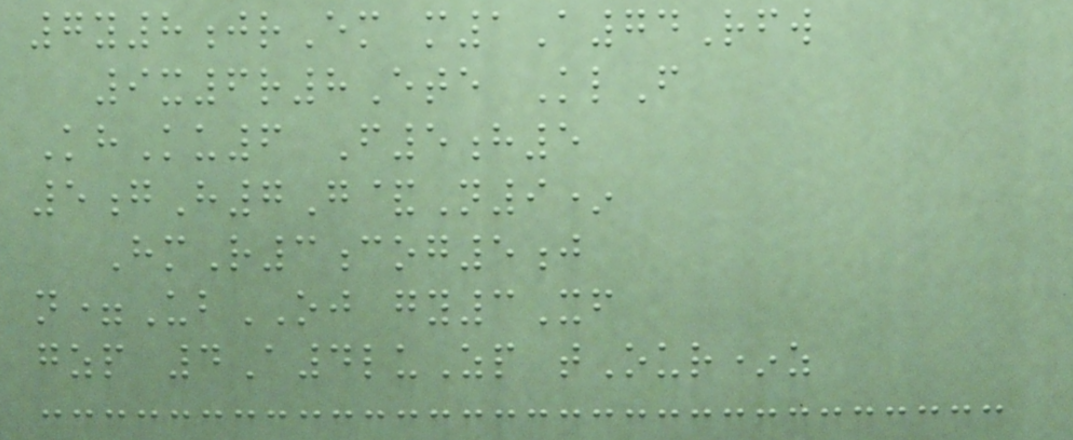7y8jrEm m1A74Rfw
9x6r8Ete KlF
KhKu6 F5h5
5gH7G&N9*
HmR3cog5j
n=UbOJ gy3Xf
gzp 4A4luZp tOur*z
